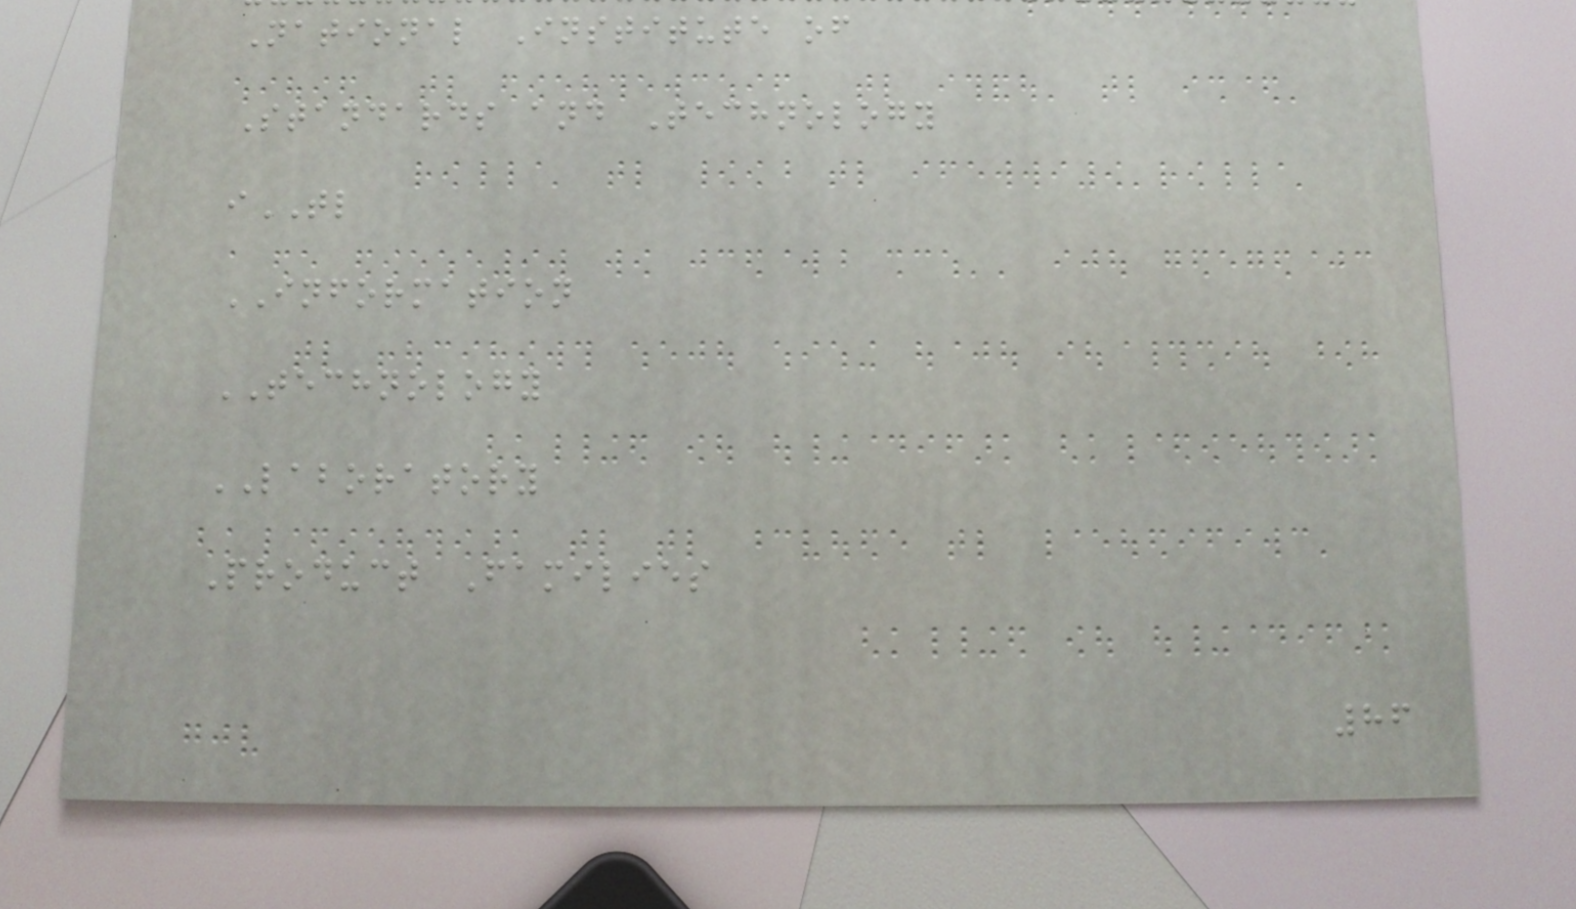National Institute of
Standards and Technology
iTL
INFORMATION
TECHNOLOGY
LABORATORY
Product Families
86
